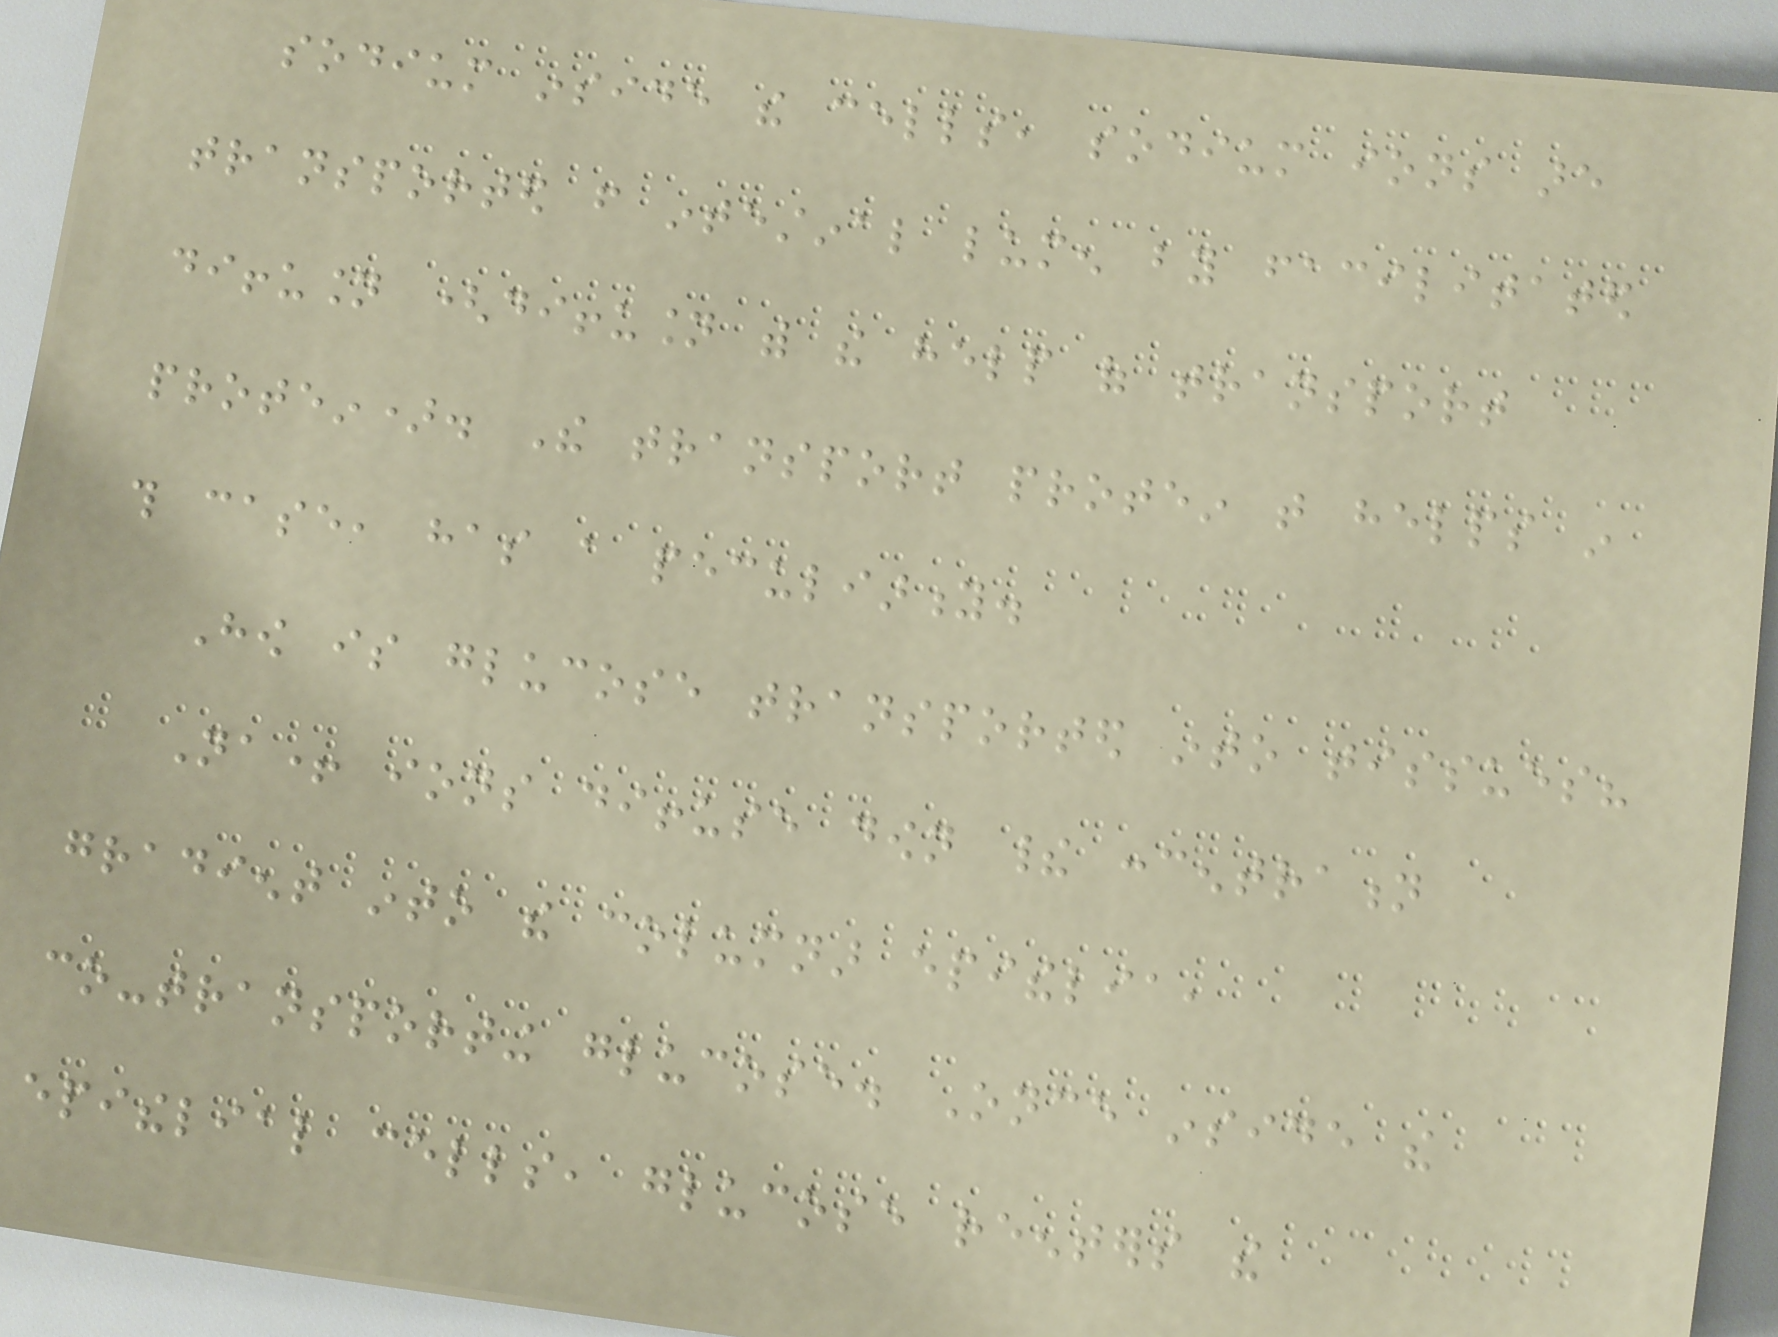sodium inside the cells, sodium ions are
transported from intestinal lumen by facilitated
diffusion (diffusion with the help of transport
protein). The transport protein that helps in
this case, has a peculiarity.
How is glucose transported into tissues?
Na+ ions diffuse down their concentration
gradient into the columnar epithelia,
co-transporting glucose. Once inside the
epithelial cells, glucose reenters the
